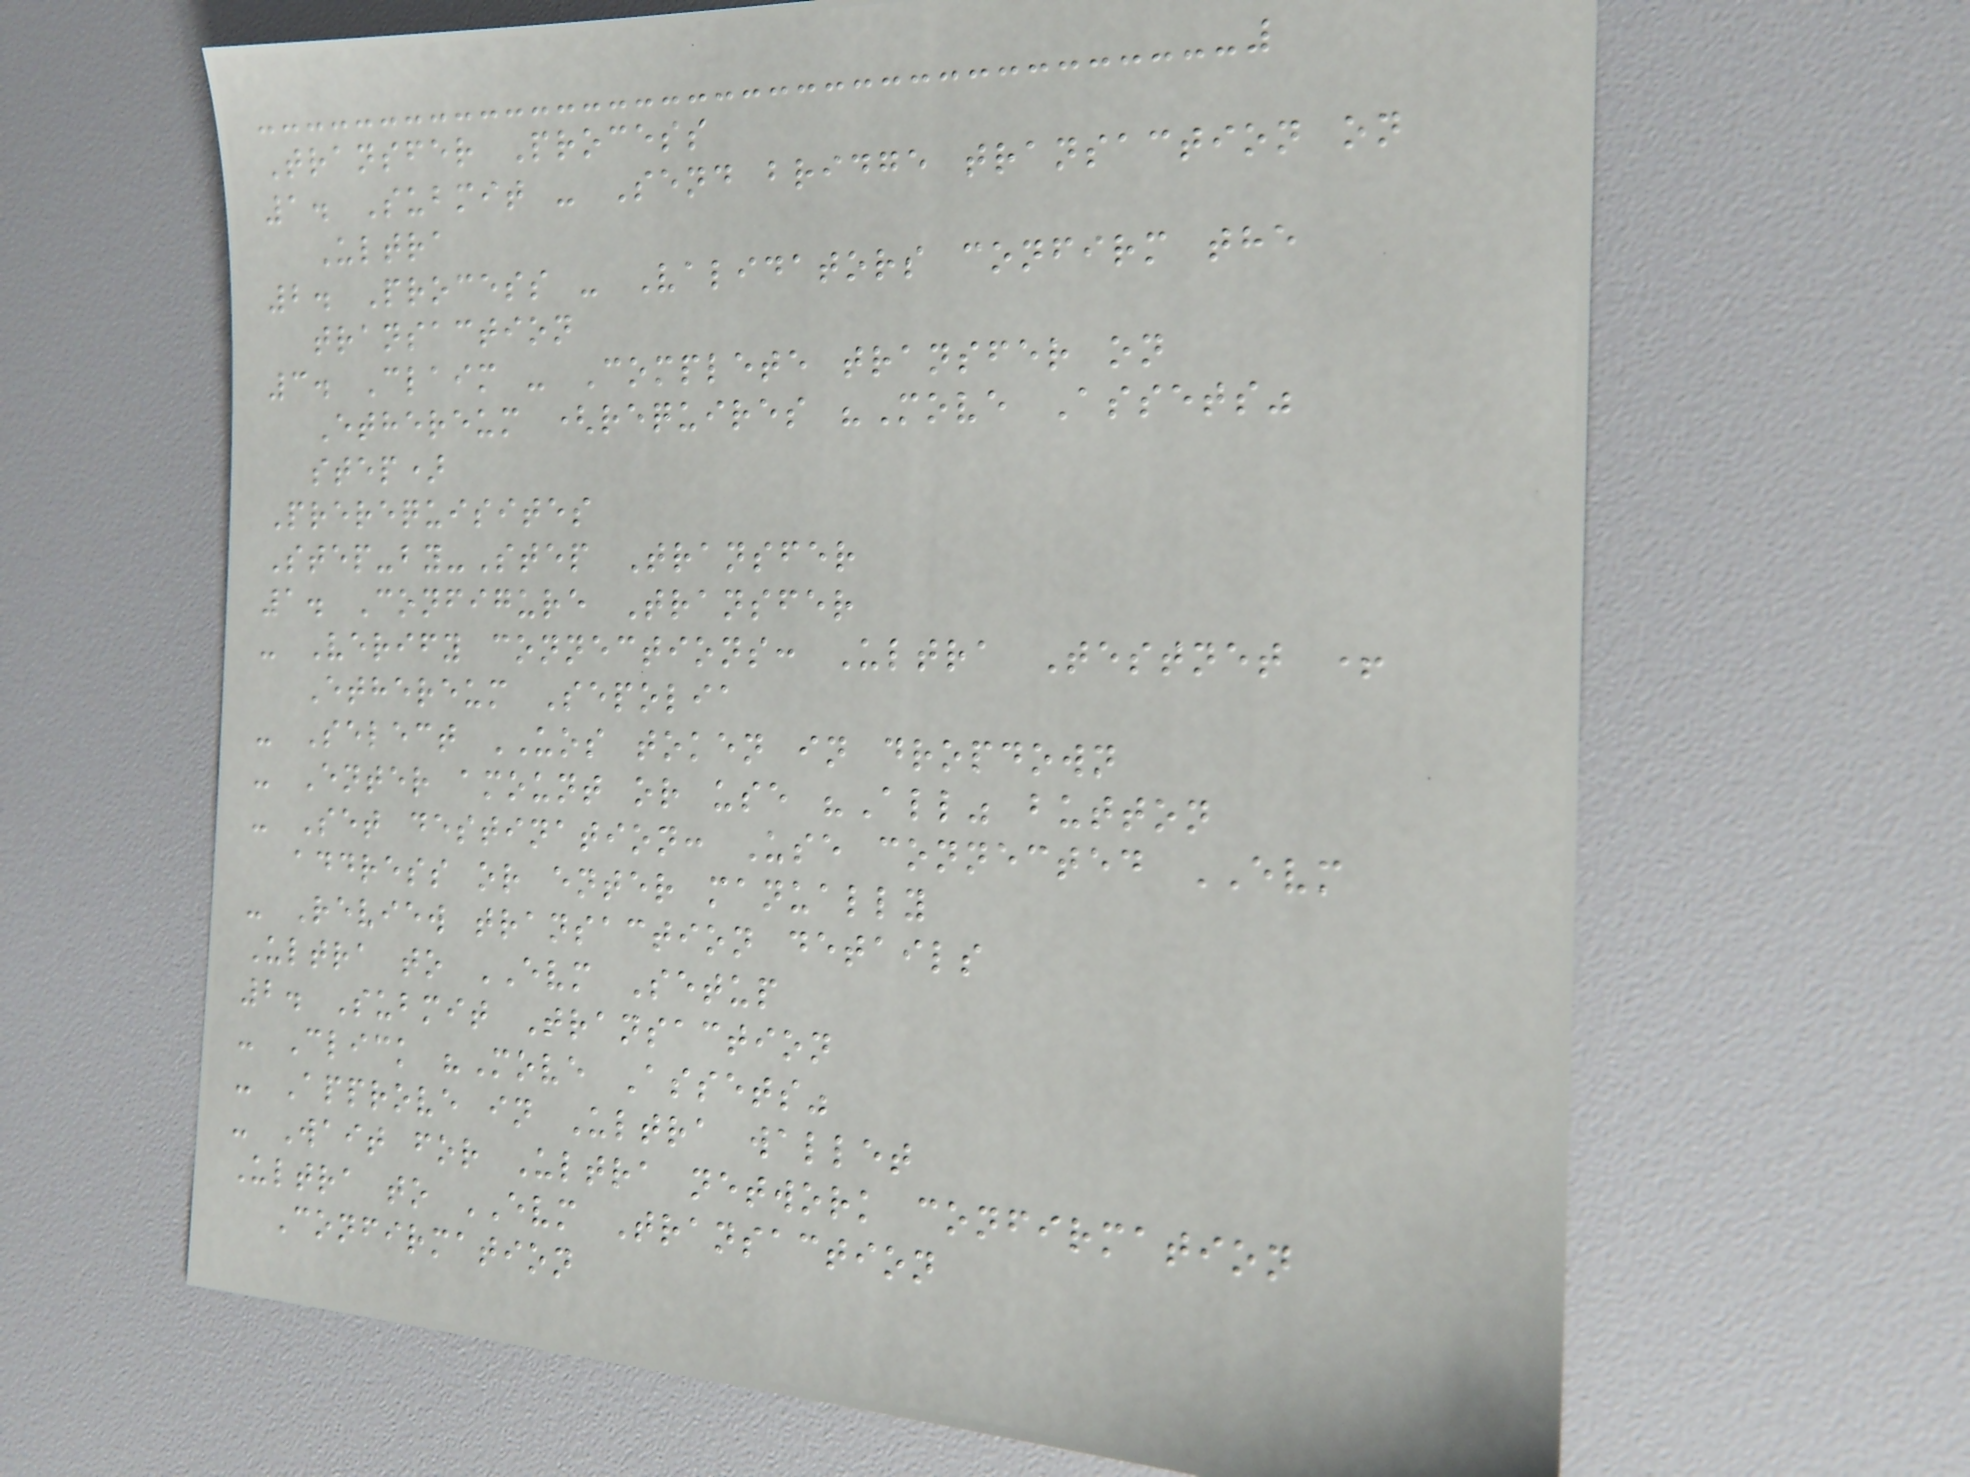Transfer Process
1. Submit - Send bridge transaction on
Ultra
2. Process - Validators confirm the
transaction
3. Claim - Complete transfer on
Ethereum (requires "Move Assets"
step)
Prerequisites
Step-by-Step Transfer
1. Configure Transfer
- Verify connections: Ultra Testnet +
Ethereum Sepolia
- Select UOS token in dropdown
- Enter amount or use "All" button
- Set destination: Use connected EVM
address or enter manually
- Review transaction details
Ultra to EVM Setup
2. Submit Transaction
- Click "Move Assets"
- Approve in Ultra wallet
- Wait for Ultra network confirmation
Ultra to EVM Transaction
Confirmation
